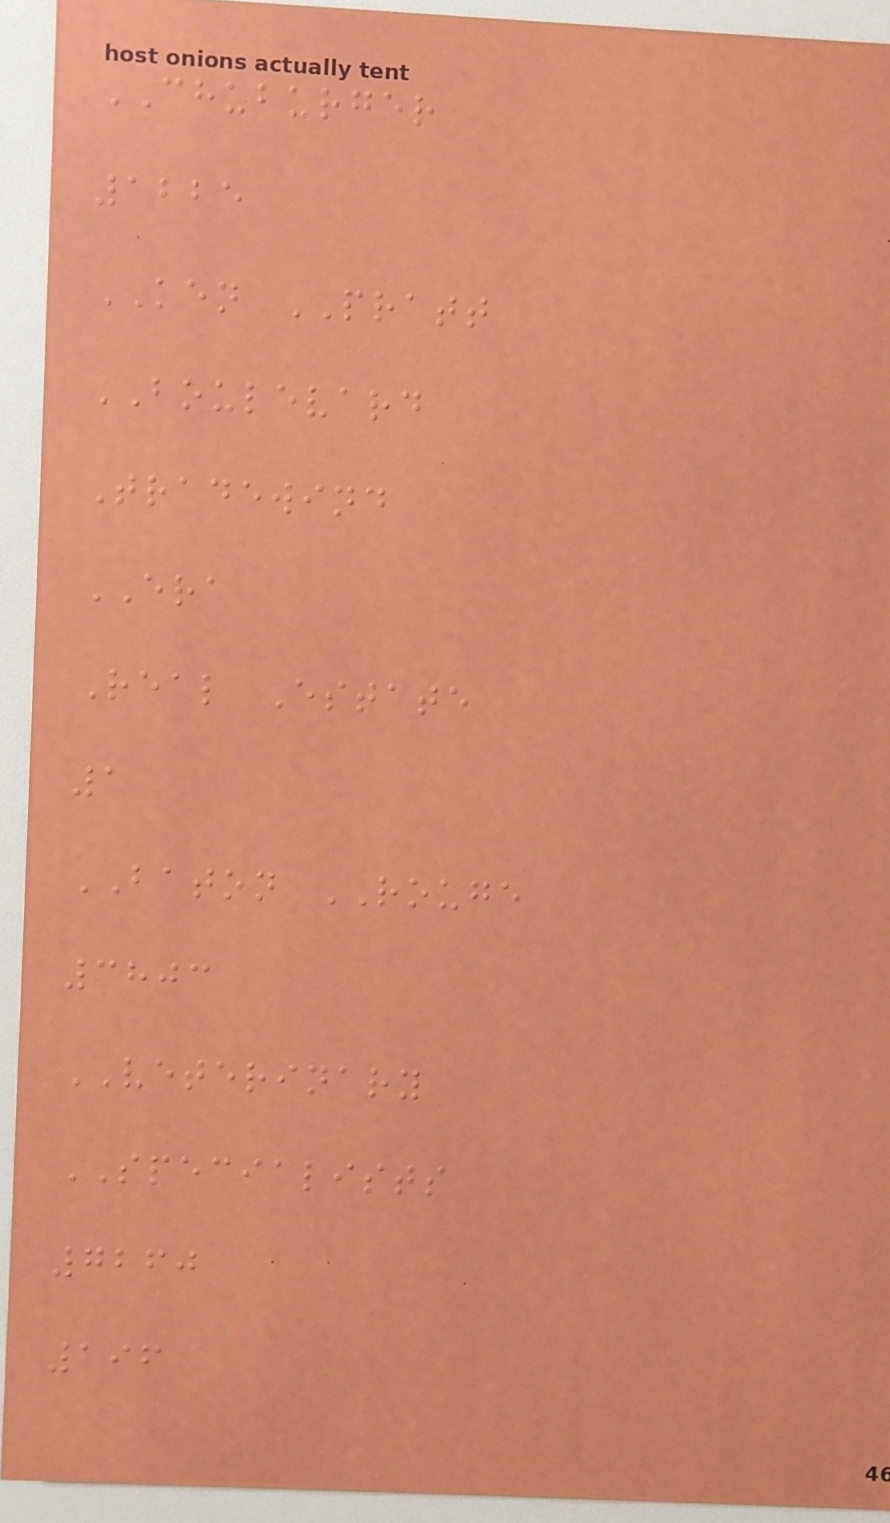CHUBURGER
1225
KEN PRATT
BOULEVARD
Tradewind
ERA
Real Estate
1
BATON ROUGE
3803
VETERINARY
SPECIALISTS
7260
196
